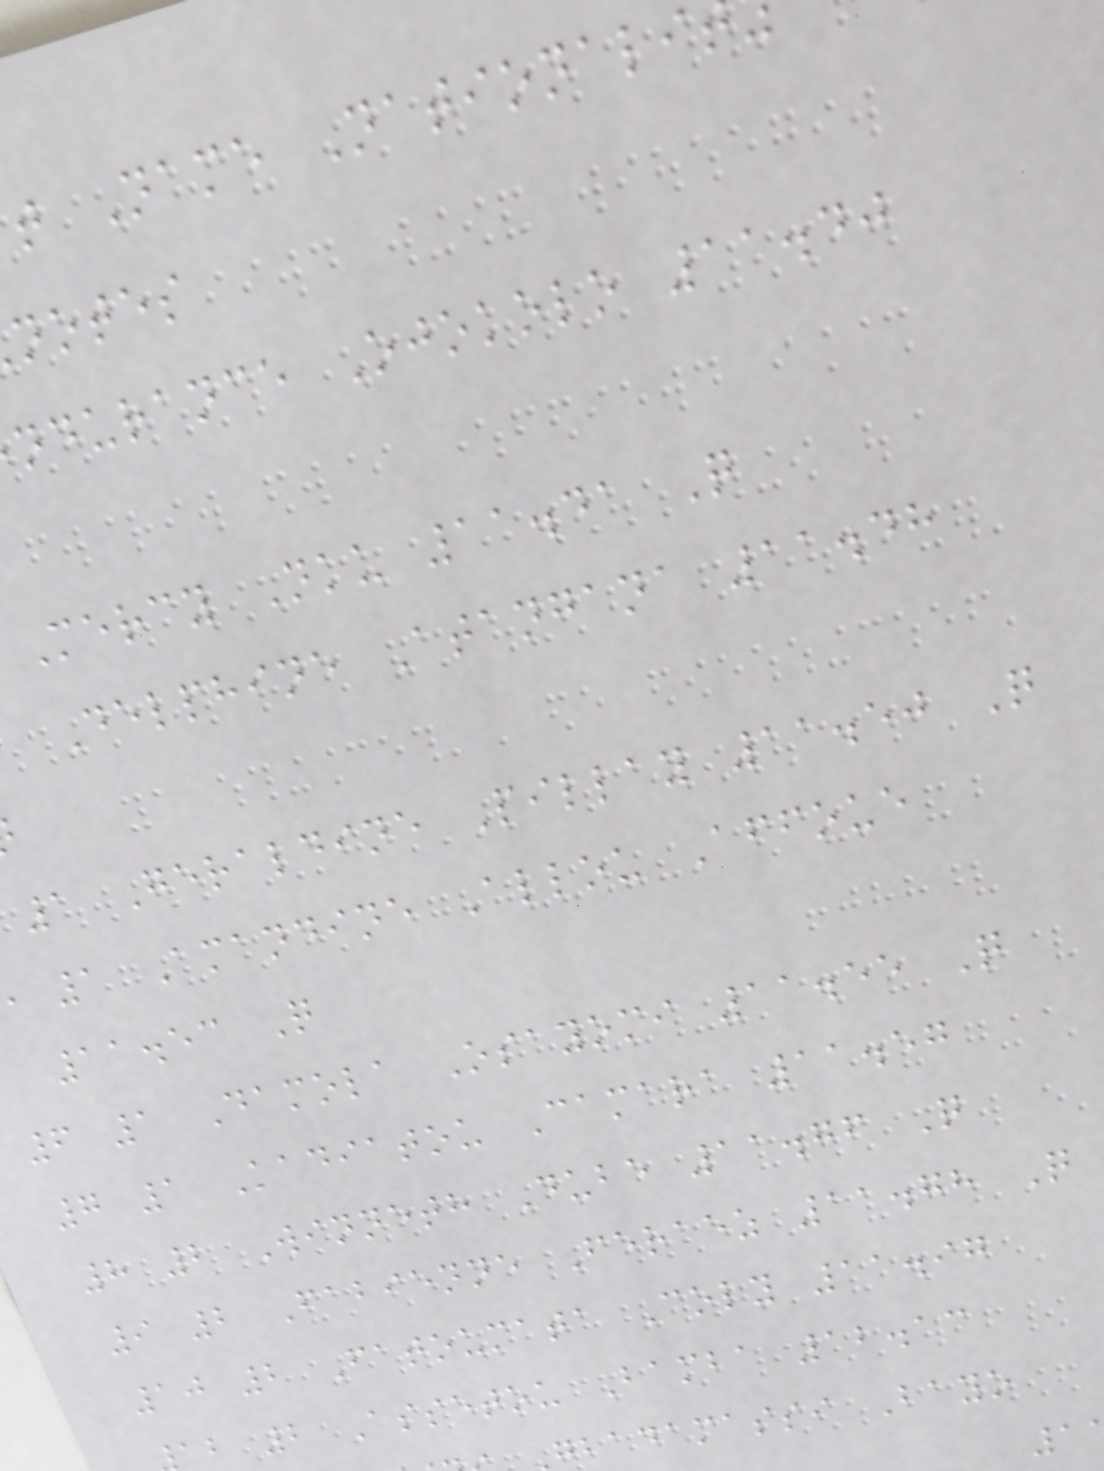t Name Nationali
notes
ndurance Ojokolo 11.40
Mercy Nku 11.41 Q
Delphine Atangana 11.48
1 Geraldine Pillay 11.50 Q
1 Amandine Allou Affoue
11.53 Q
6 1 Damola Osayomi 11.55 Q
7 1 Kadiatou Camara 11.57
8 2 Winneth Dube 11.76 Q
9 2 Fabienne Feraez 11.78 Q
10 2 Fatoumata Coly 11.97
ab 2 Assetou Bamba 12.13
gbadamassi Bayo
